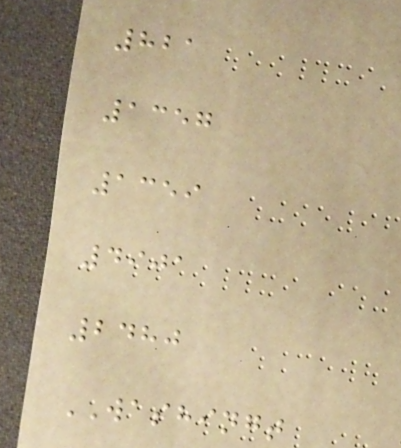821
1357
1359
4901
2480
WASHINGT
